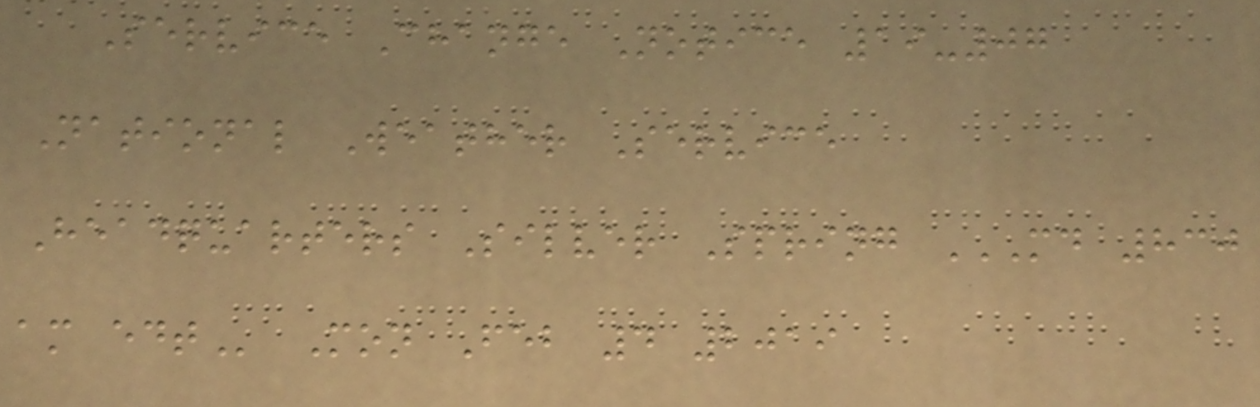Service Change Notice 19-07
National Weather Service
Headquarters Silver Spring MD 830
AM EDT Mon Feb 4 2019
